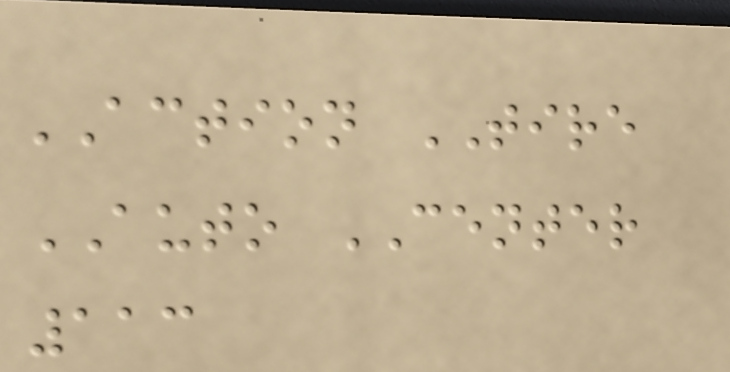ACTION TIRE
AUTO CENTER
113
